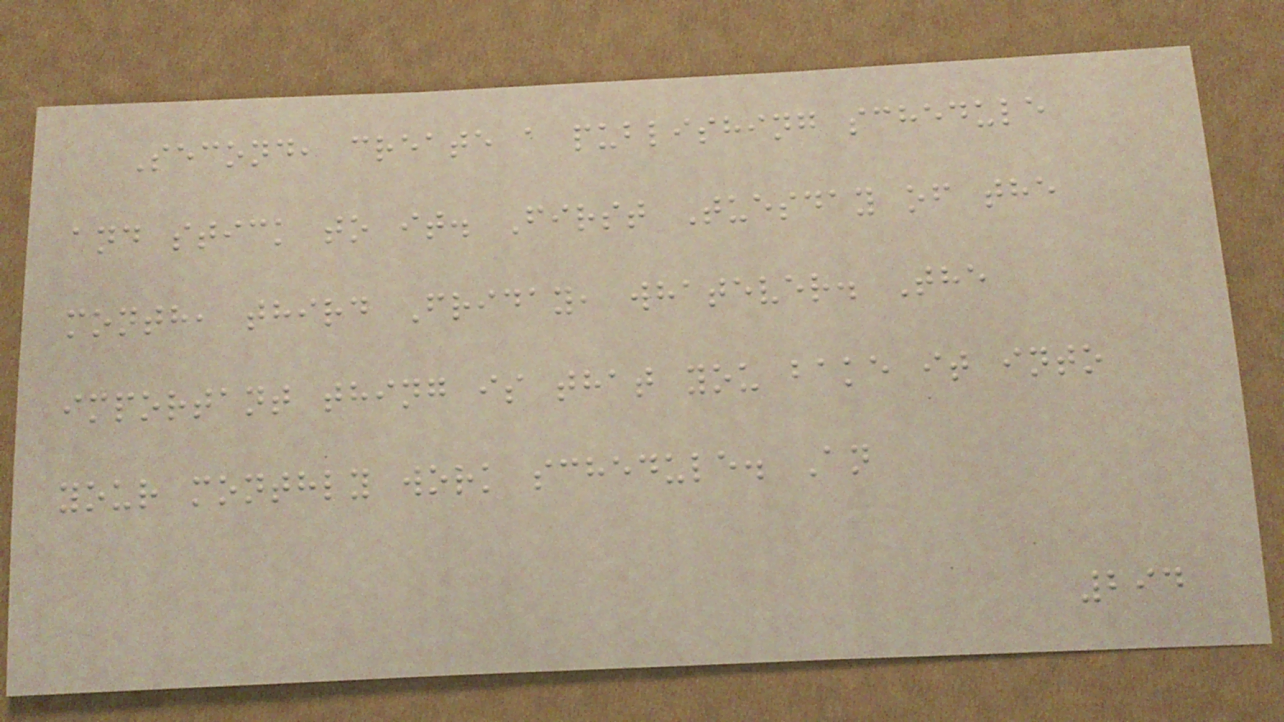Second, create a publishing schedule
and stick to it. First Tuesday of the
month, third Friday, whatever. The
important thing is that you bake it into
your monthly work schedule. An
294
